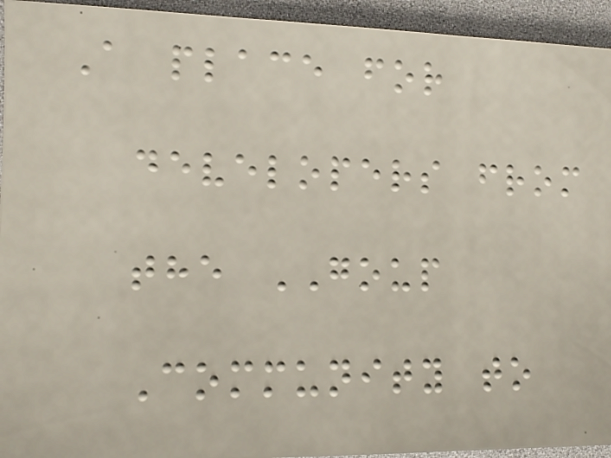A place for
developers from
the GOUP
Community to
